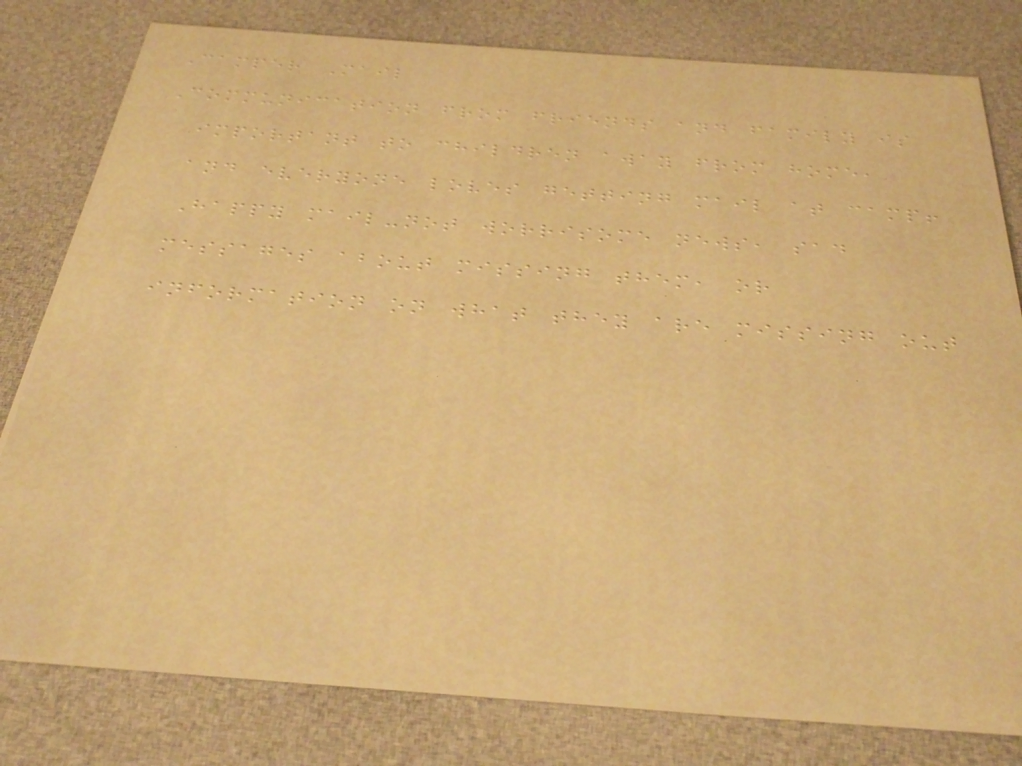Camper Mail
Communication from friends and family is
important to children away from home,
and everyone loves getting mail at camp!
Happy mail-not worrisome news, sad
messages about missing them, or
information on what they are missing out
